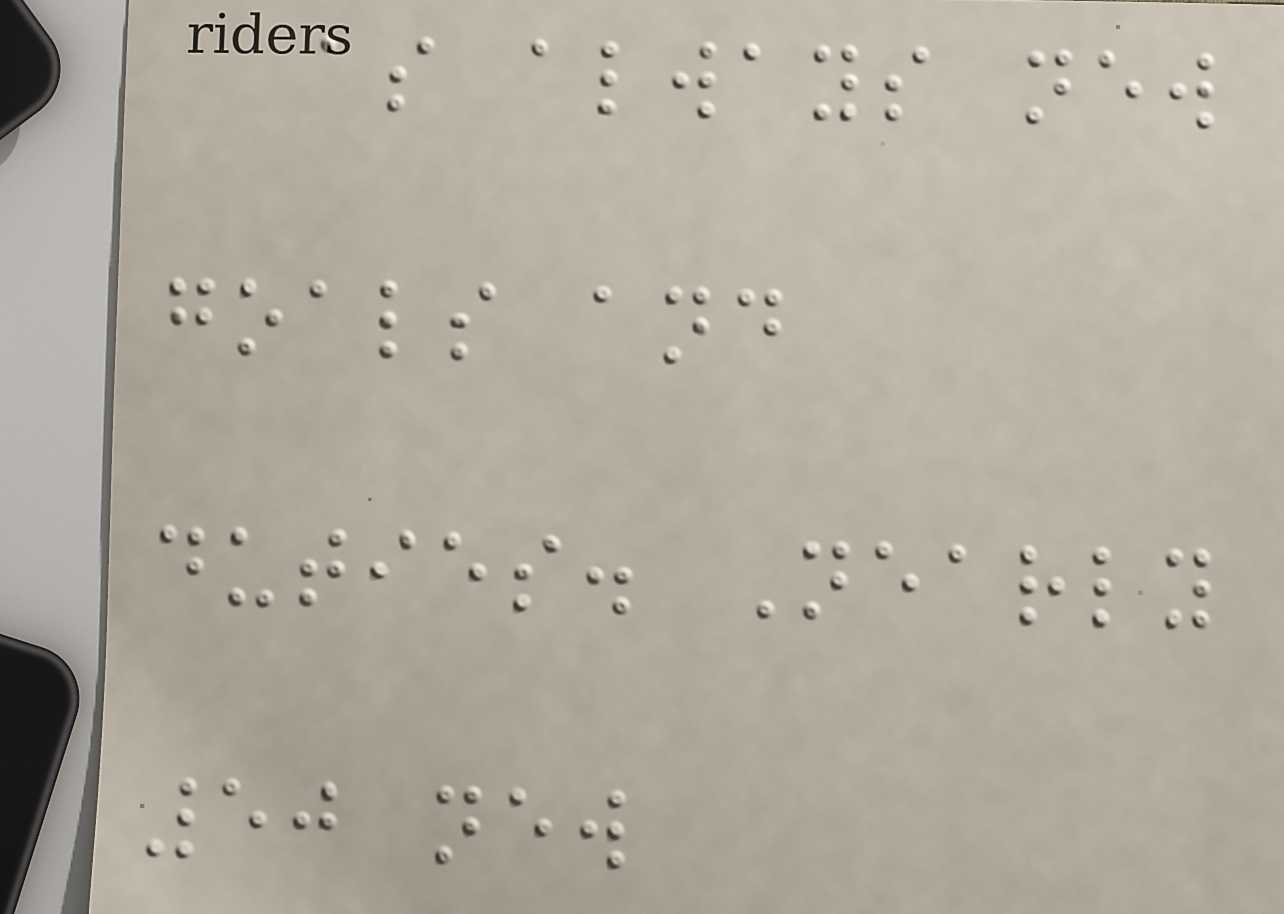as always new
goals and
duties. Nearly
50 new
